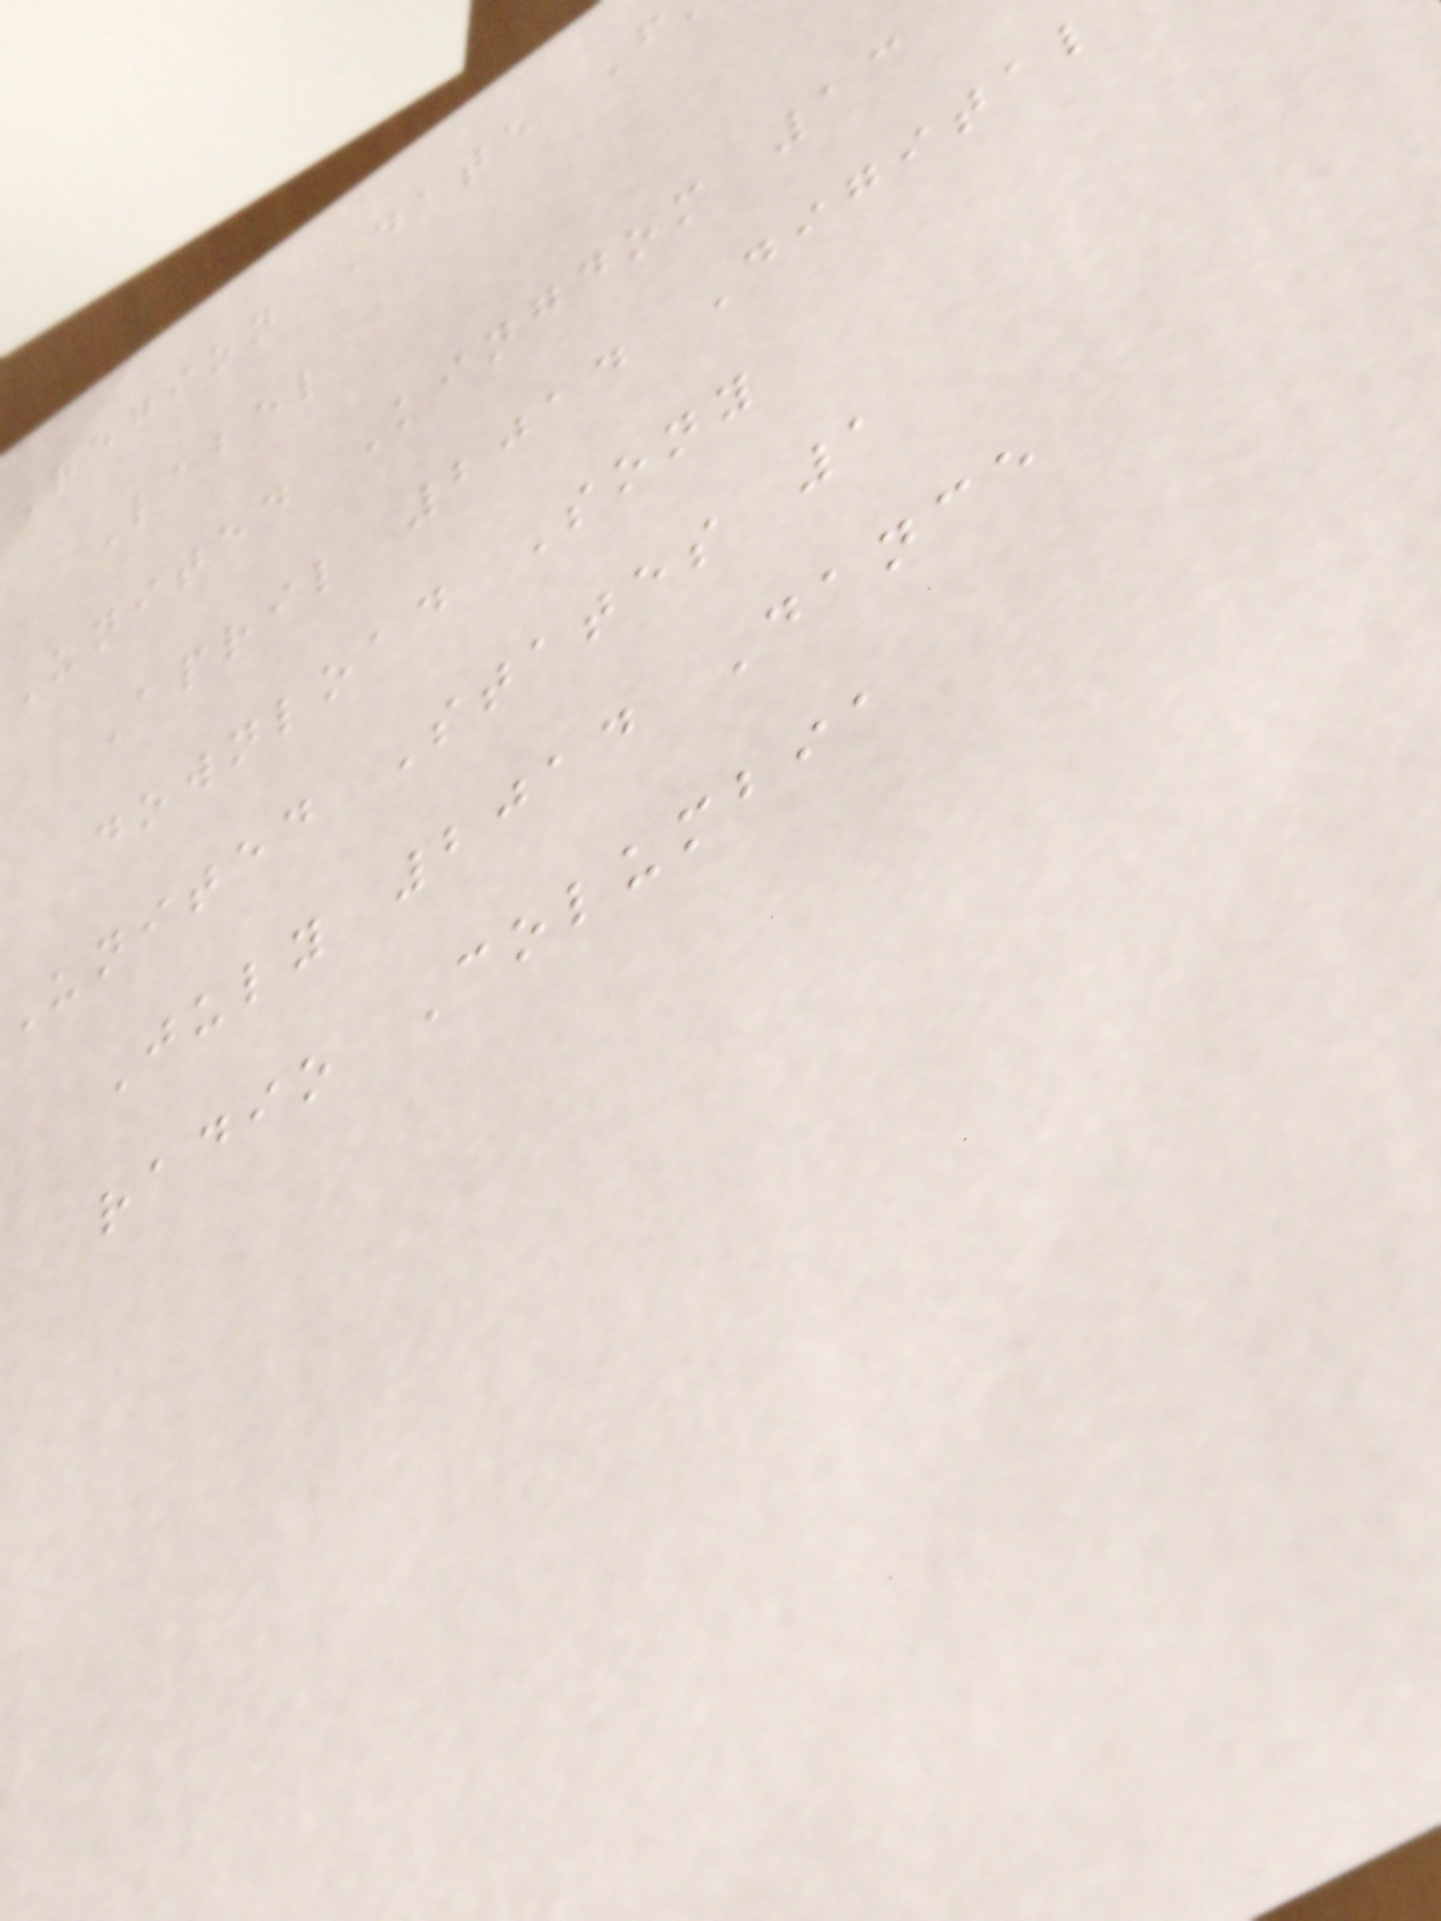Region Date F
Label
United Kingdom 13
April 2014 Digital
download Sony
United States 1
July 2014 Dance
radio Columbia
